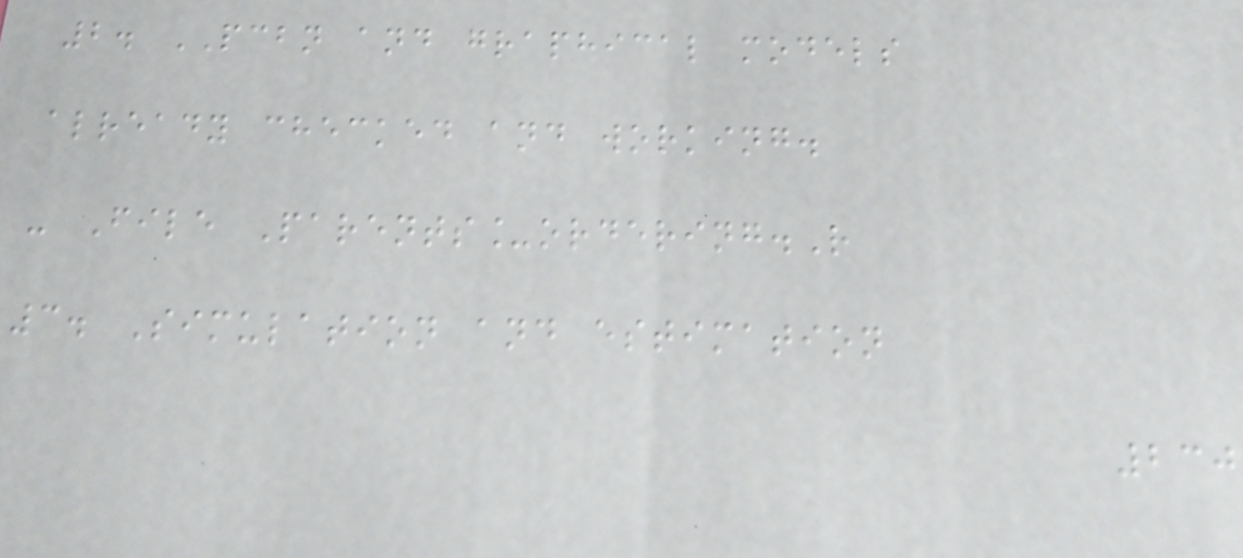2. PCBN and graphical models
already checked and working.
- File Parents_ordering.R
3. Simulation and estimation
230
